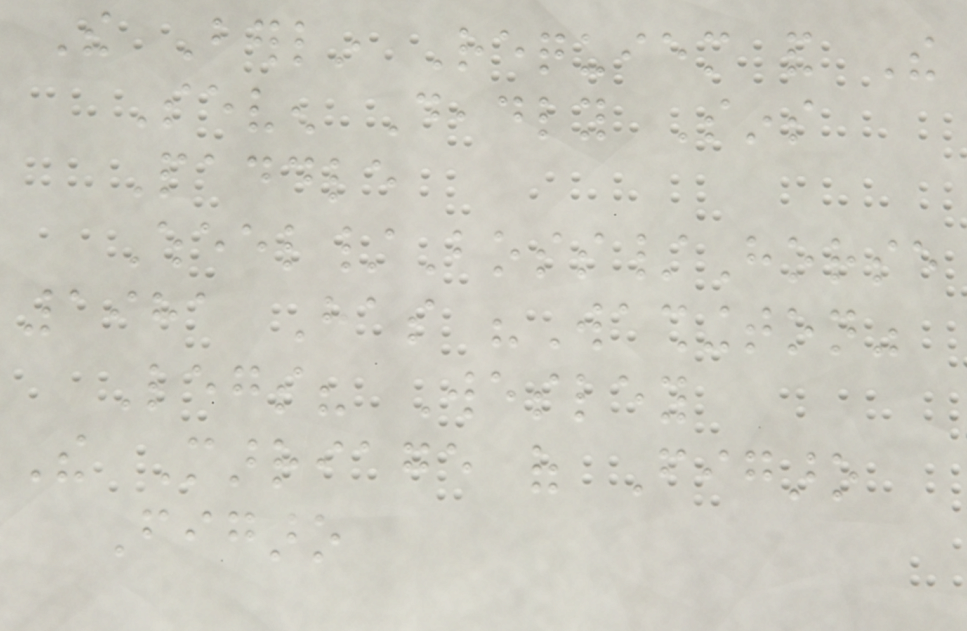The Berlin Requiem and The
Seven Deadly Sins
Paddle
Wheel/Boss/Horse
1981 Has "Washington"
Legs? Wesley
The Marriage of Figaro
Figaro
